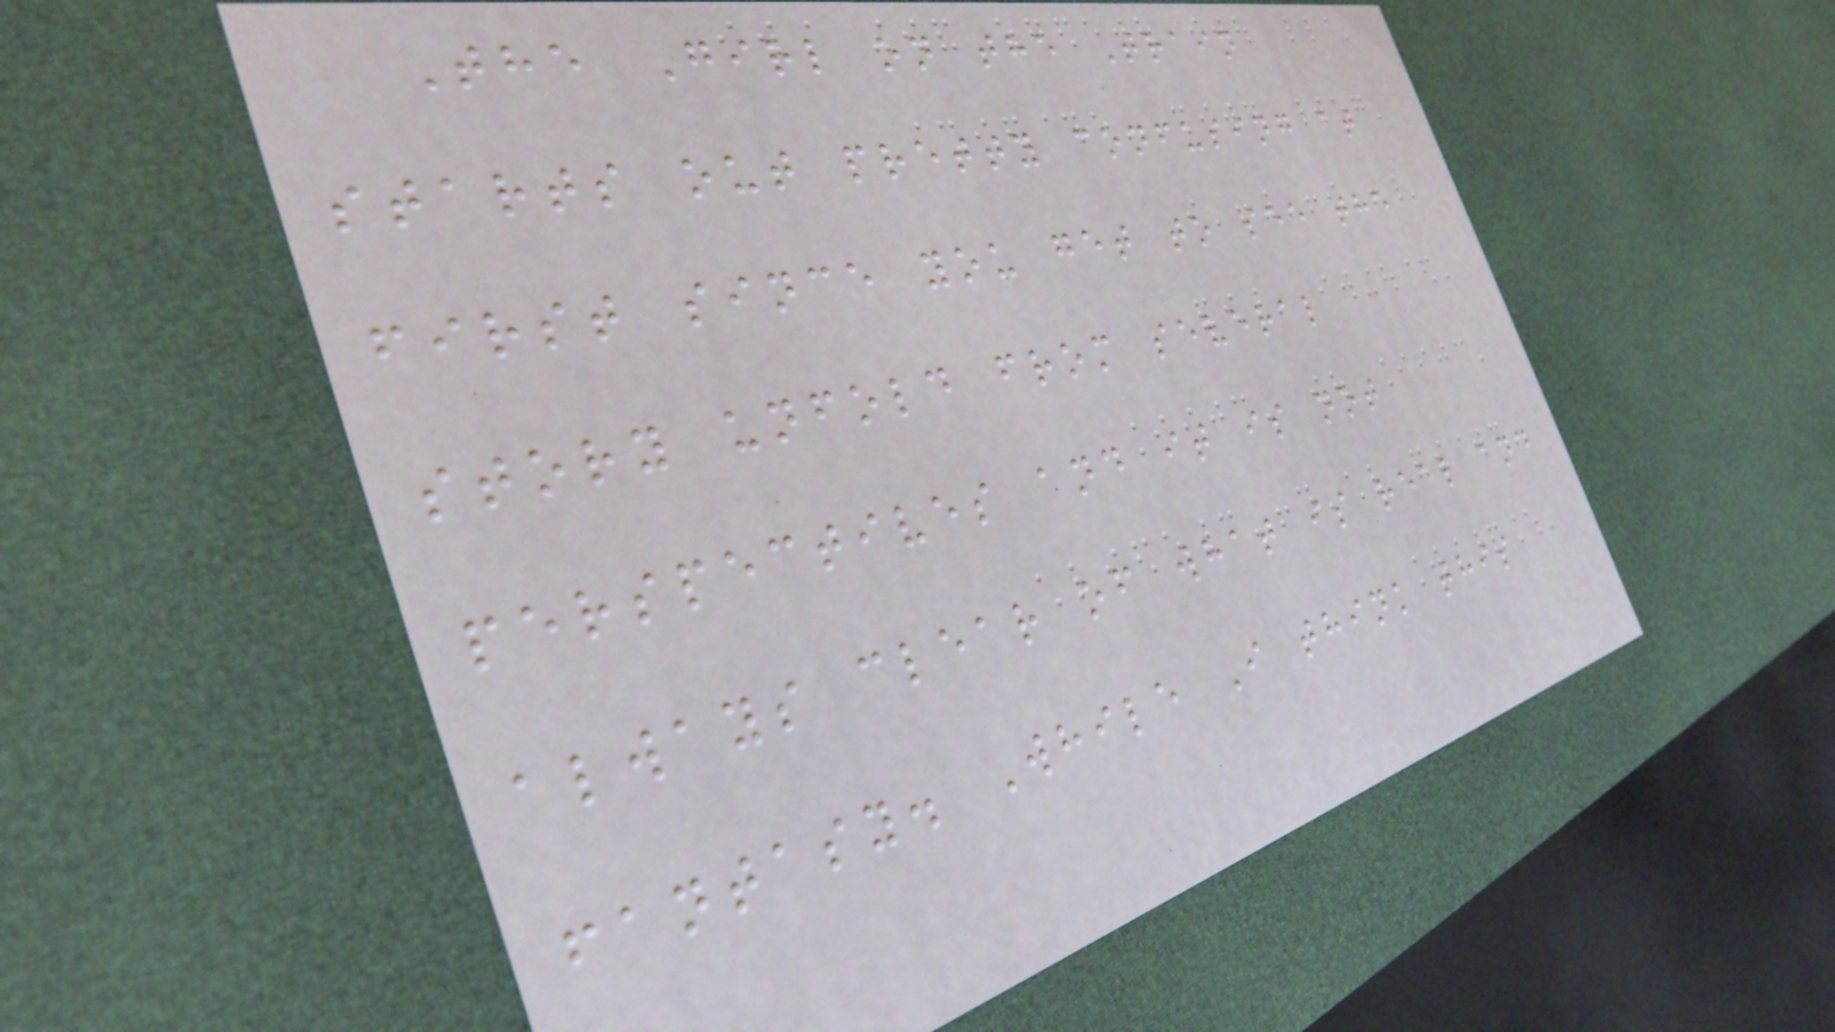The Girl on the Train
starts out pretty confusing at
first since you get to see the
story unfold from several
perspectives and it is not
always clear of what is real and
fantasy. While I think this
